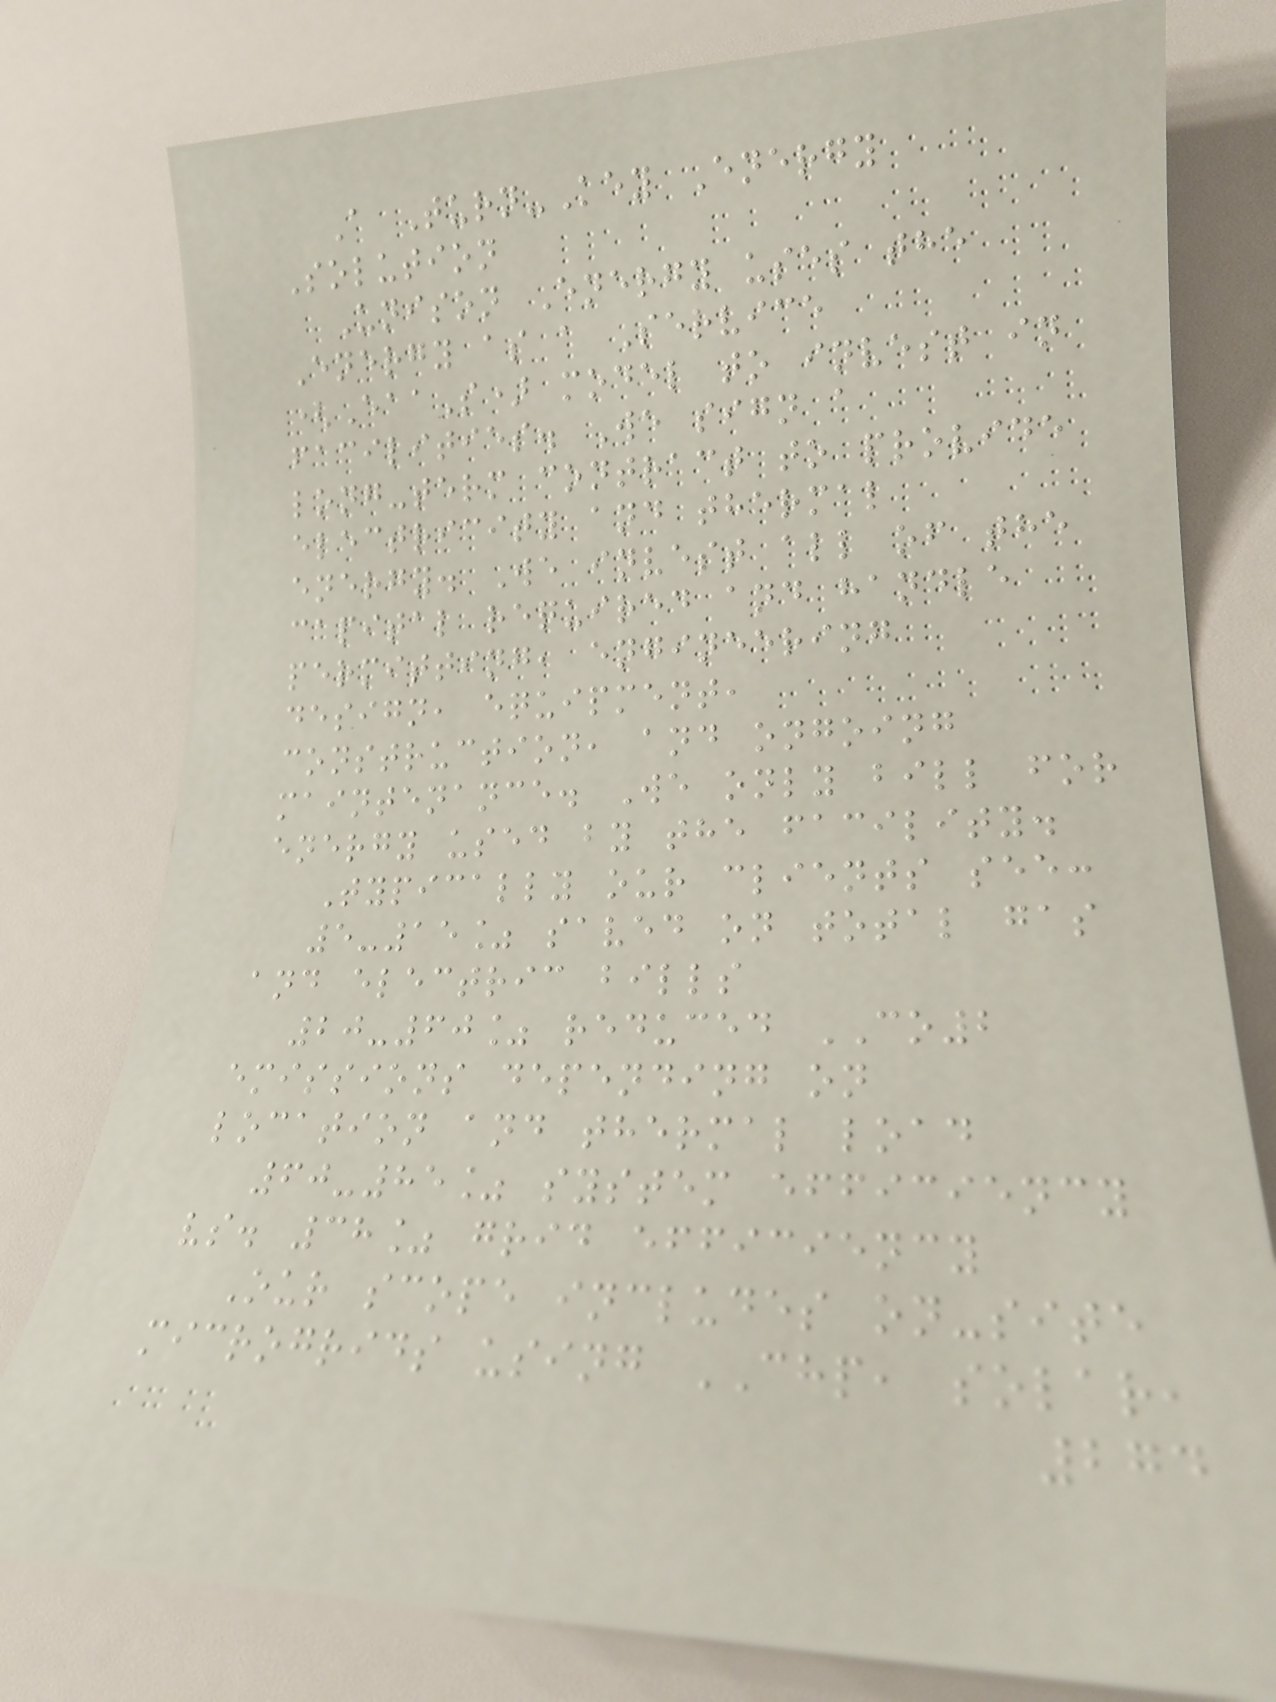A Turn-Key Energy
Solution
Unison Energy uses the
Energy as a Service
(EaaS) model to invest in
facilities. We sign a
long-term contract to provide
electricity and thermal
energy. We invest all of the
capital required and handle
permitting, engineering
design, equipment,
construction, and ongoing
maintenance. We only bill for
energy used by the facility.
Typically our clients see:
5-15% saved on total gas
and electric bills
20-60% reduced CO2
emissions depending on
location and thermal load
60-85% system efficiency
vs. 38% grid efficiency
Our scope includes on-site
microgrids using CHP, solar,
274
